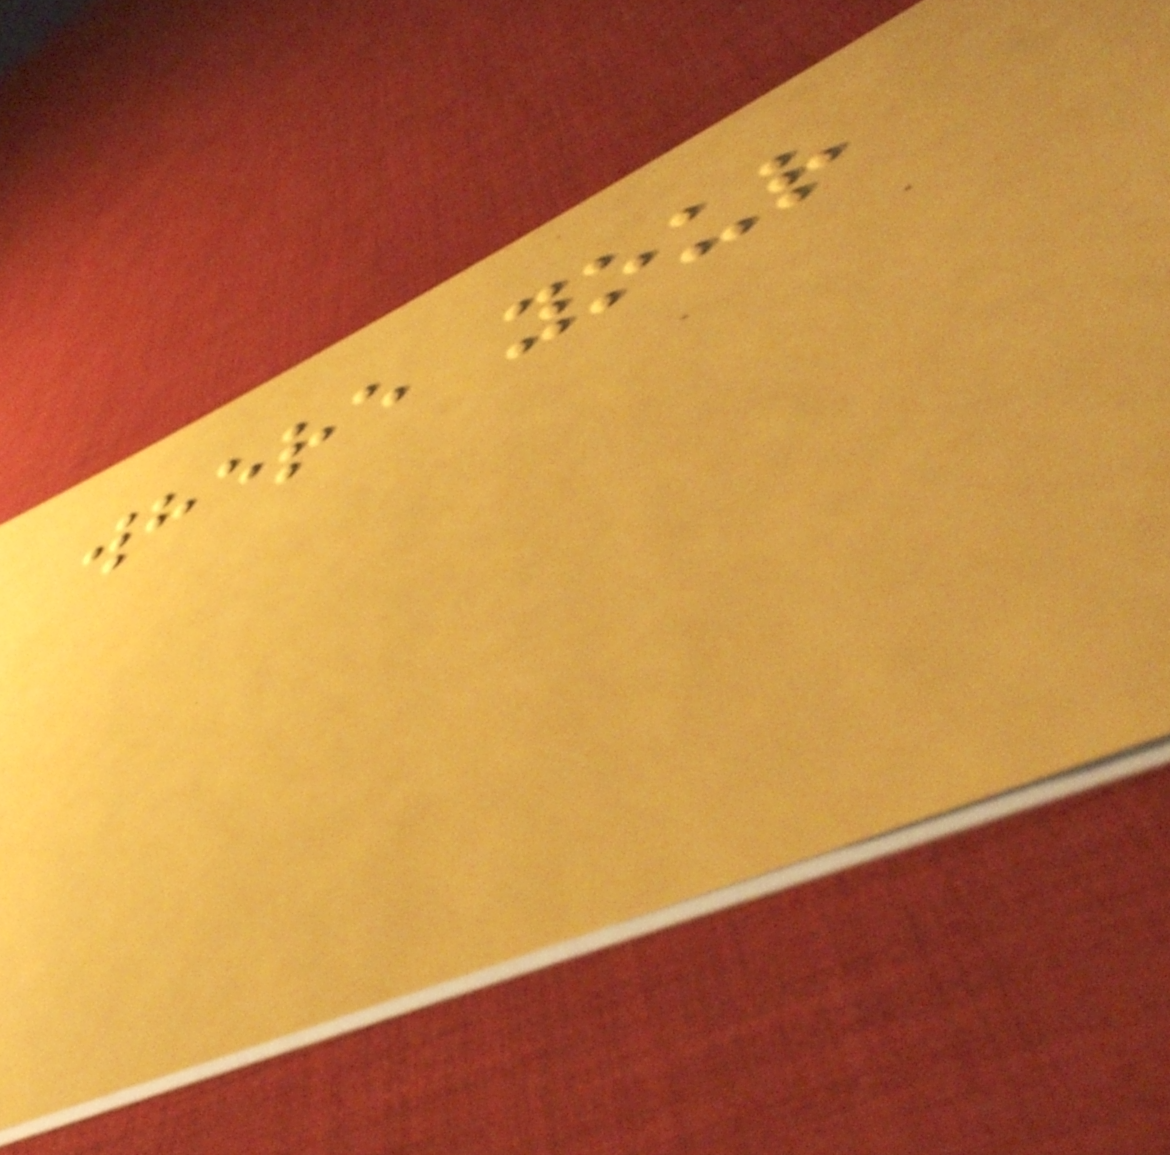where your
